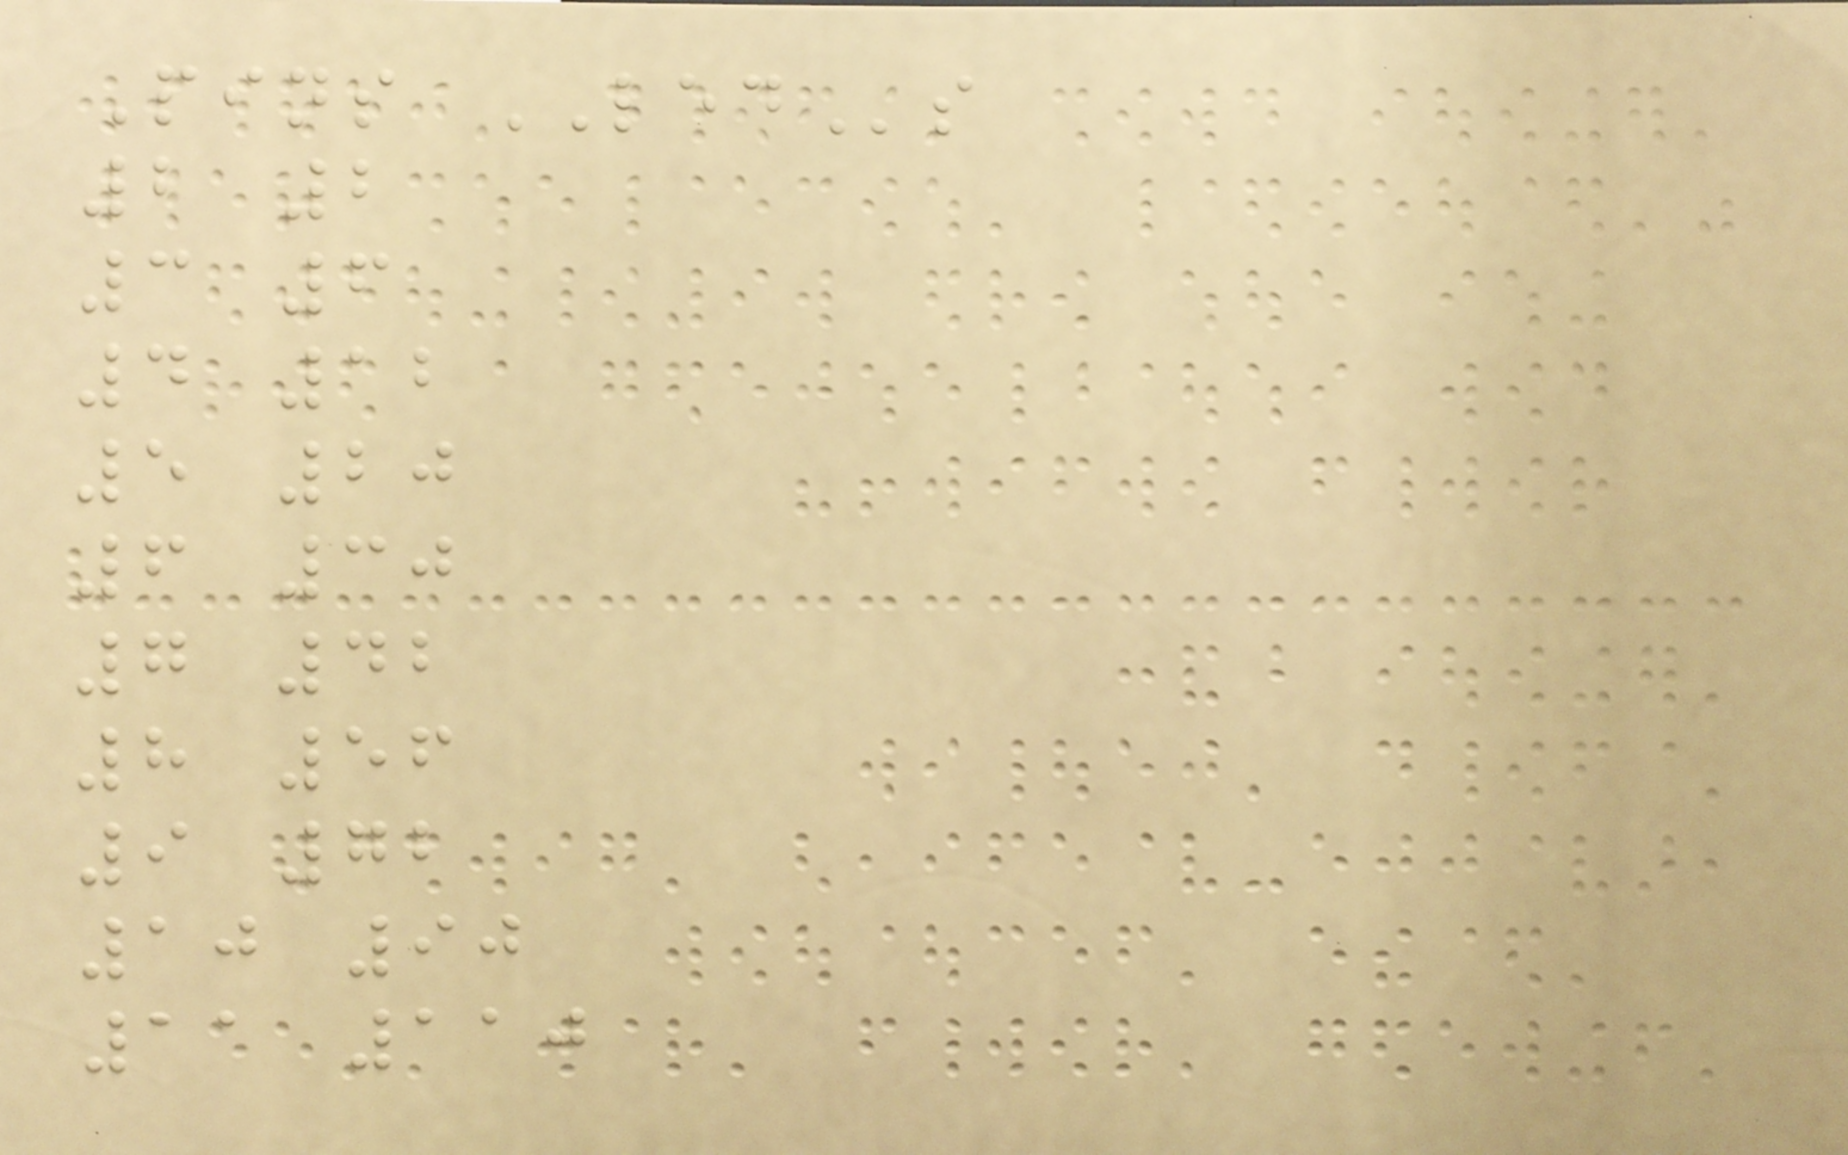Pins LEDs
2 2
3 6
4 12
5 20
6 30
7 42
8 56
9 72
10 90
11 110
